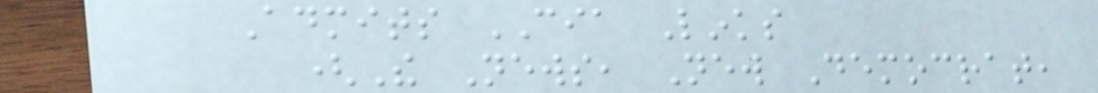Admits CIA Links
(The News, New Democrat,
